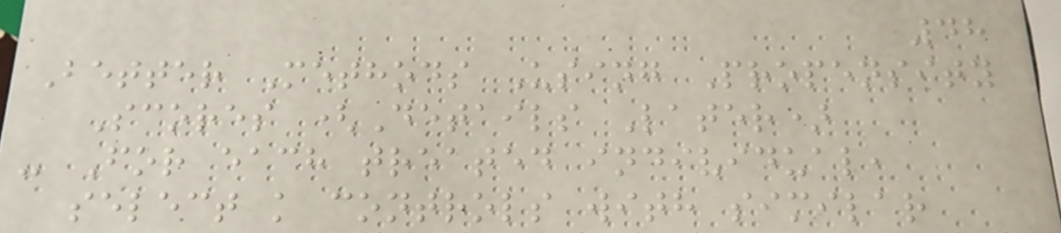48
Better Methods Using Propensity
Scores (Details Later)
- For each treated individual,
select k controls with similar
